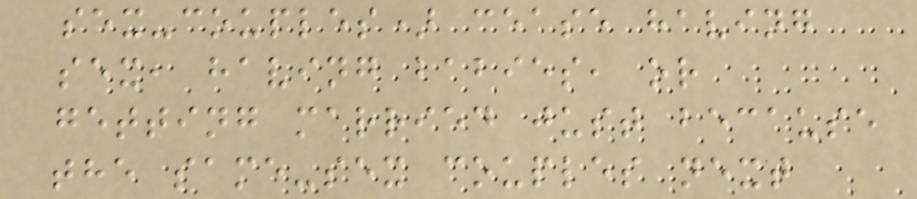sex-couples) cease having
sex, having babies, or
getting married just because
the same-sex couples next
